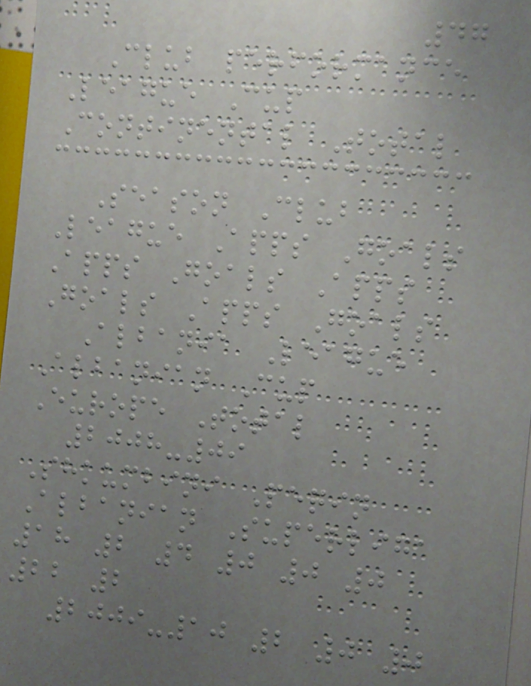47
Club performance
League Cup
Continental Total
Season Club
League Apps Goals
Apps Goals Apps
Goals Apps Goals
Albania League
Albanian Cup
Europe Total
2008-09
Shkumbini Peqin
Albanian Superliga
18 2 4 0 0 0
22 2
2009-10 2 0 0
